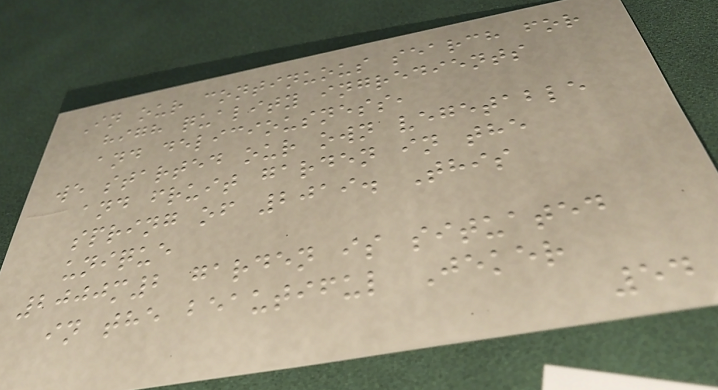In our continuous search for
high quality ingredients
and deliciousness,
we started our own vegetable
and fruit garden in the
spring of 2019. This
unique
2000m2 garden is situated
in the beautiful Jeker
54
